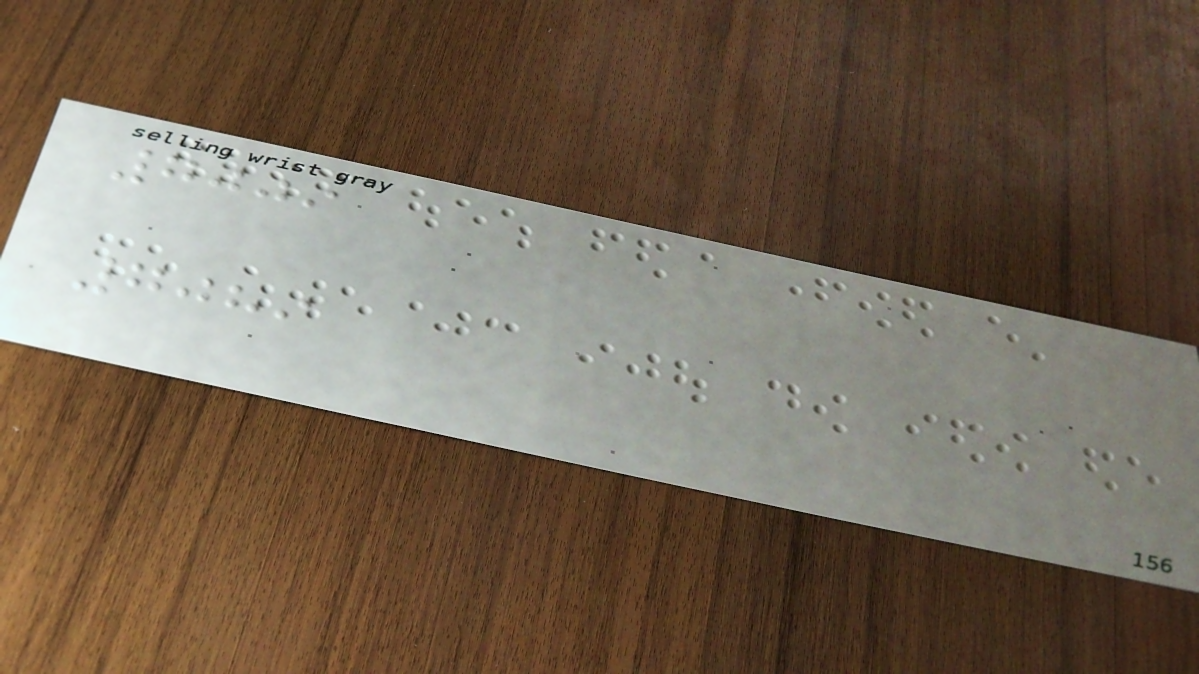7009
7089
